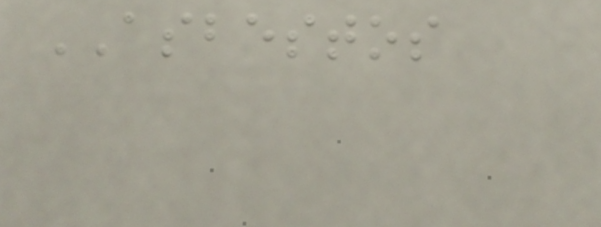ASBESTOS
